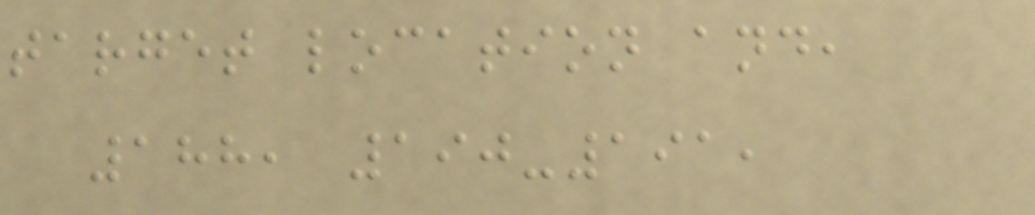target location and,
188, 190-191,
